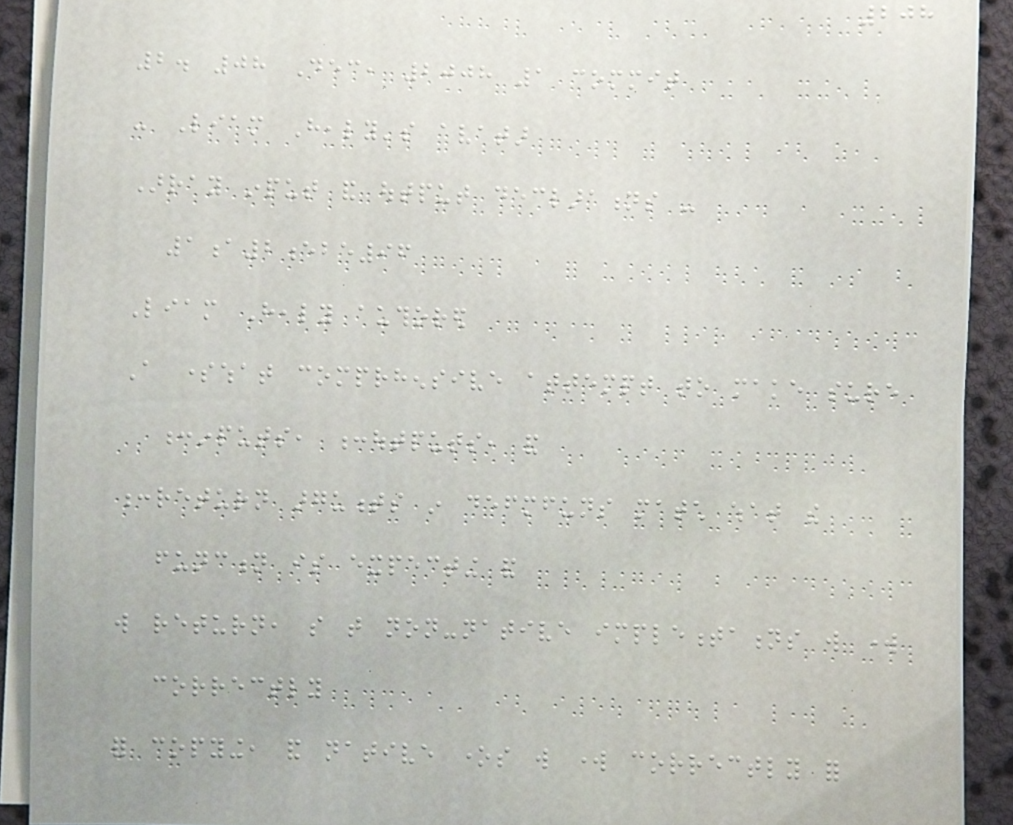208
2. 08 Dec, 2008 1 commit
- Liam Healy's avatar
Array input and output declarations -
1a2ebe96
Liam Healy authored
A somewhat comprhensive attempt to make sure
:inputs, :outputs, and
:return arguments in defmfuns match what the
function is expecting and
will return, so that non-native implementations will work
correctly
for copying, and native ones will work correctly for
